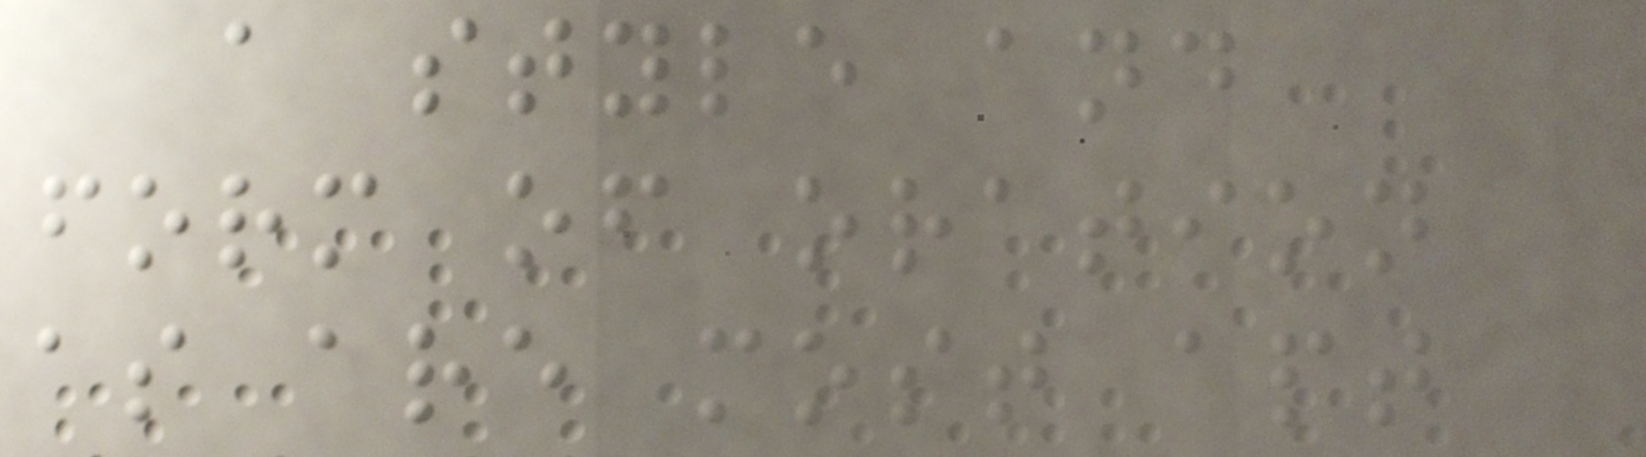a style and
form of oration
as are most apt
